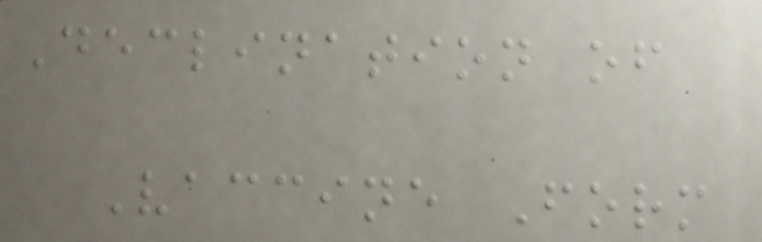Declination of
Vaccine Form
